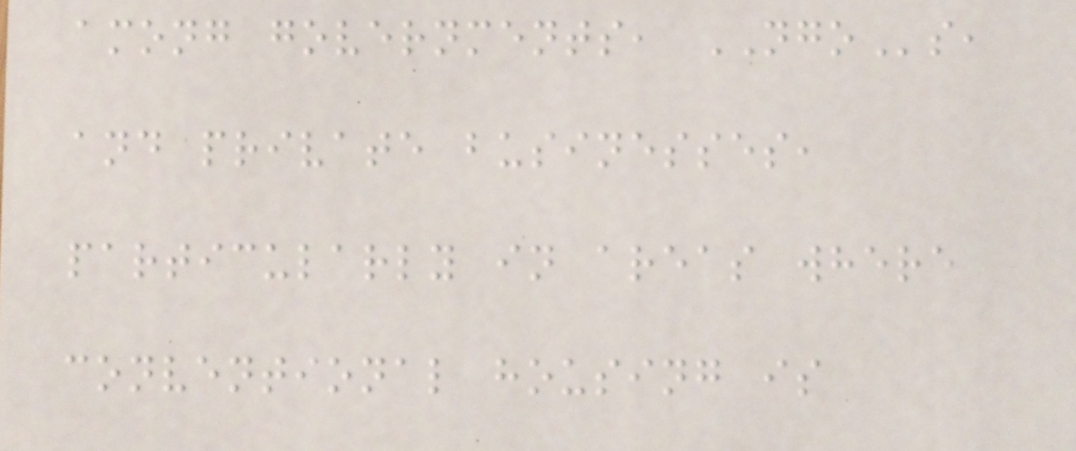among governments, NGOs,
and private businesses,
particularly in areas where
conventional housing is
